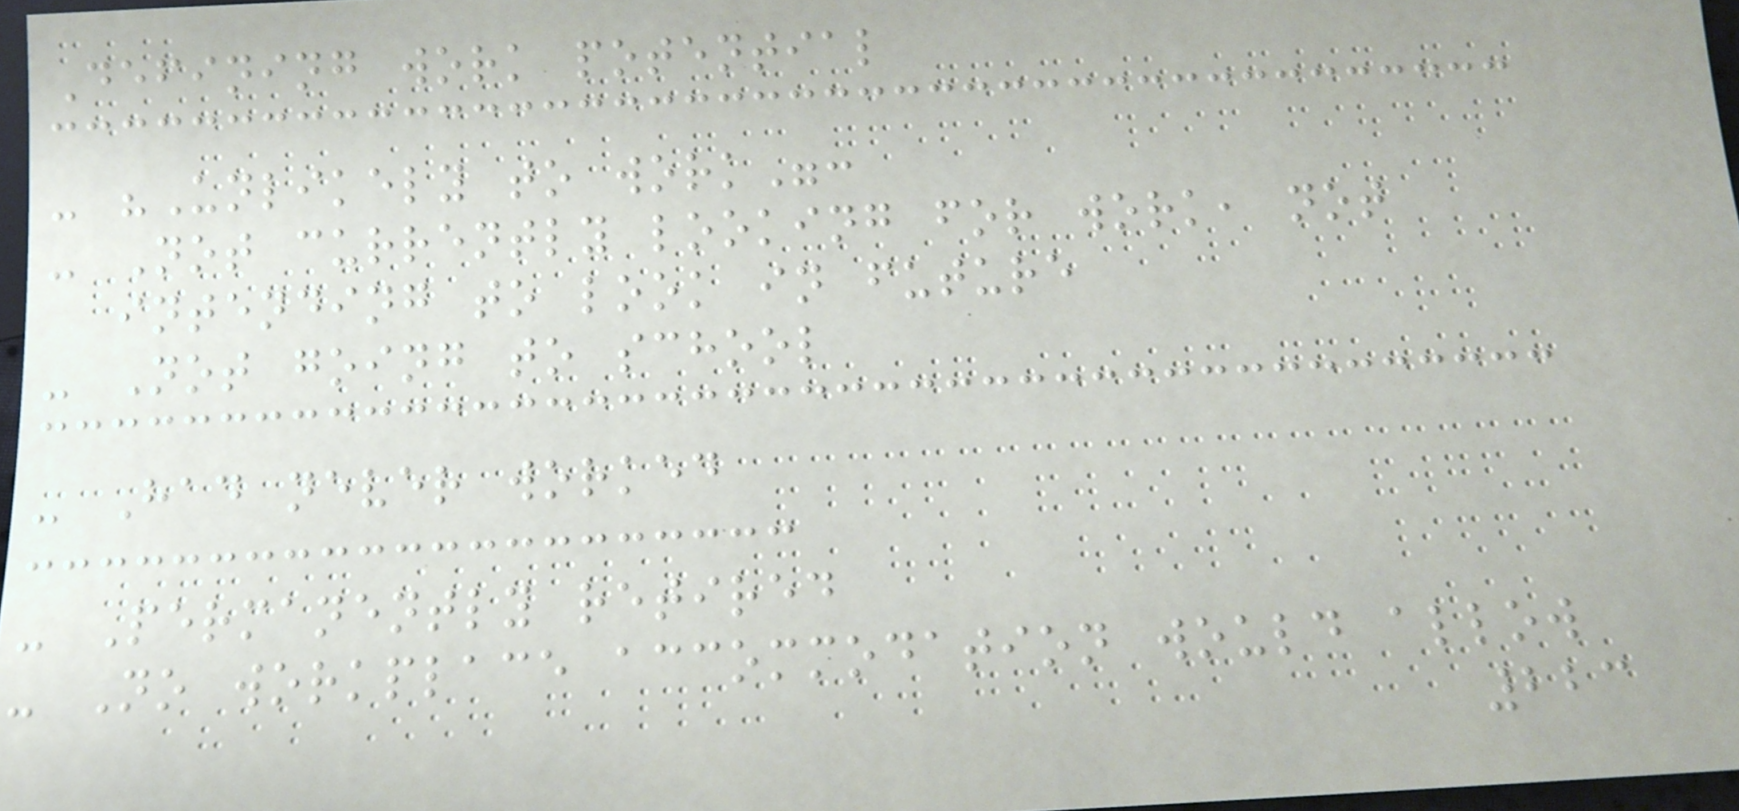Defining work potential
- "Unlikely to work":
- Not currently looking for work, not
intending to look in future
- Not going to school
- Had never worked
- Permanently retired
- No workplace accommodation would allow
223
